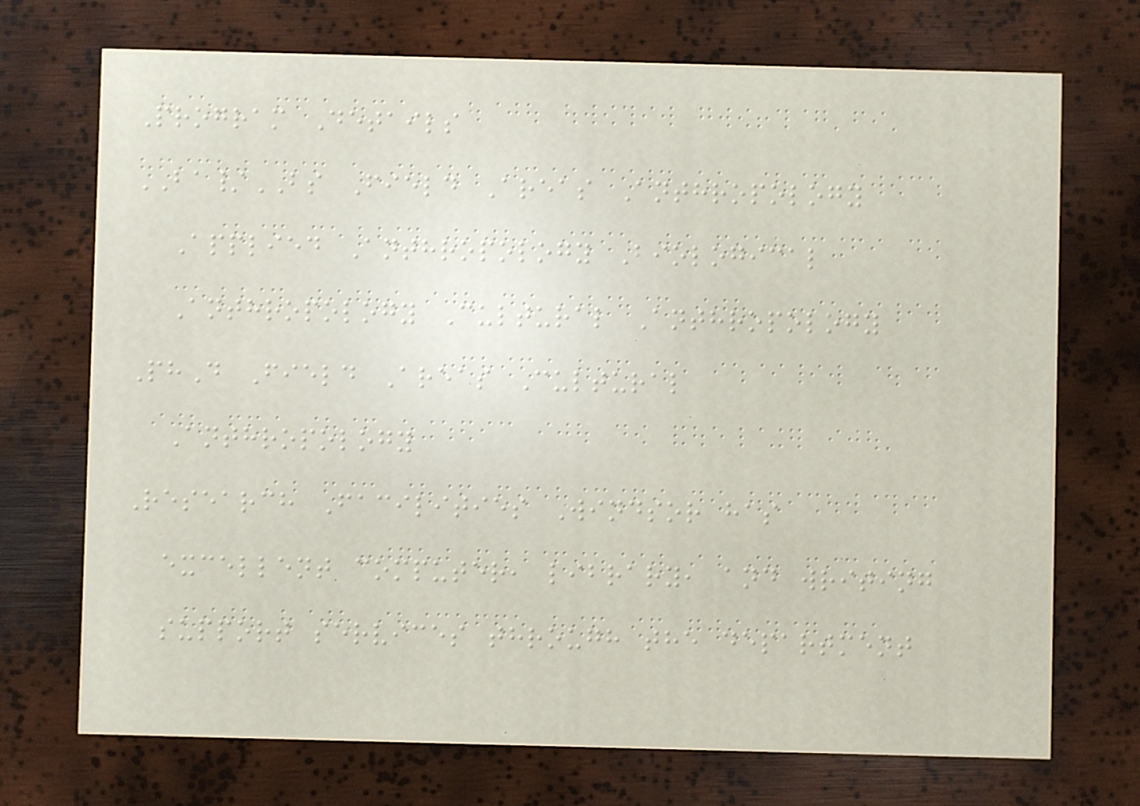Program Details
BA/BS Field Areas Anthropology
Applied Anthropology Biological
Anthropology Cultural Anthropology
PhD Field Areas Cultural
Anthropology
Research Facilities Windsor has
excellent computer, library, and writing
support services through the department
